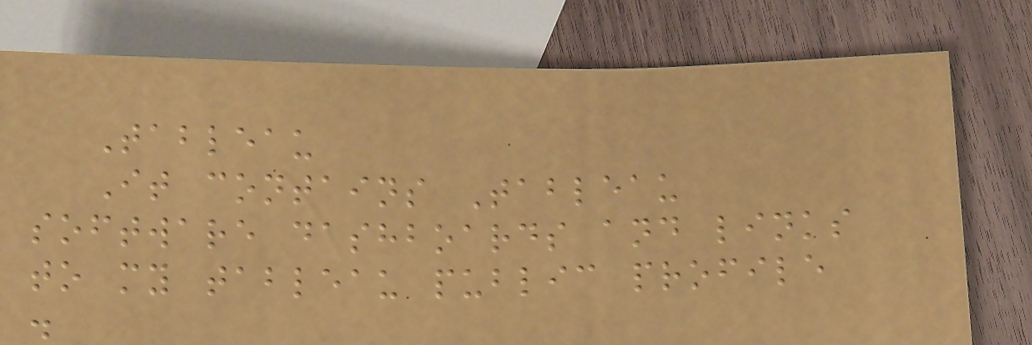Tableau
It contains Tableau
software dashboards and links
to my tableau public profile
.
